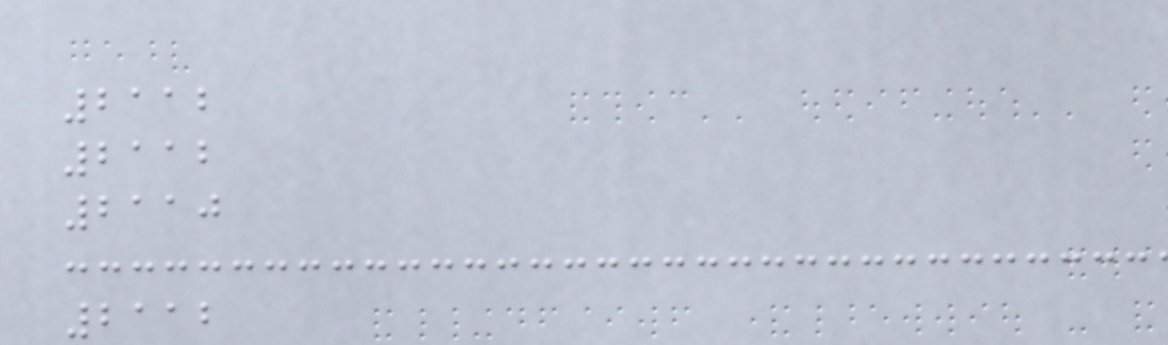2112
2112
2110
2112
